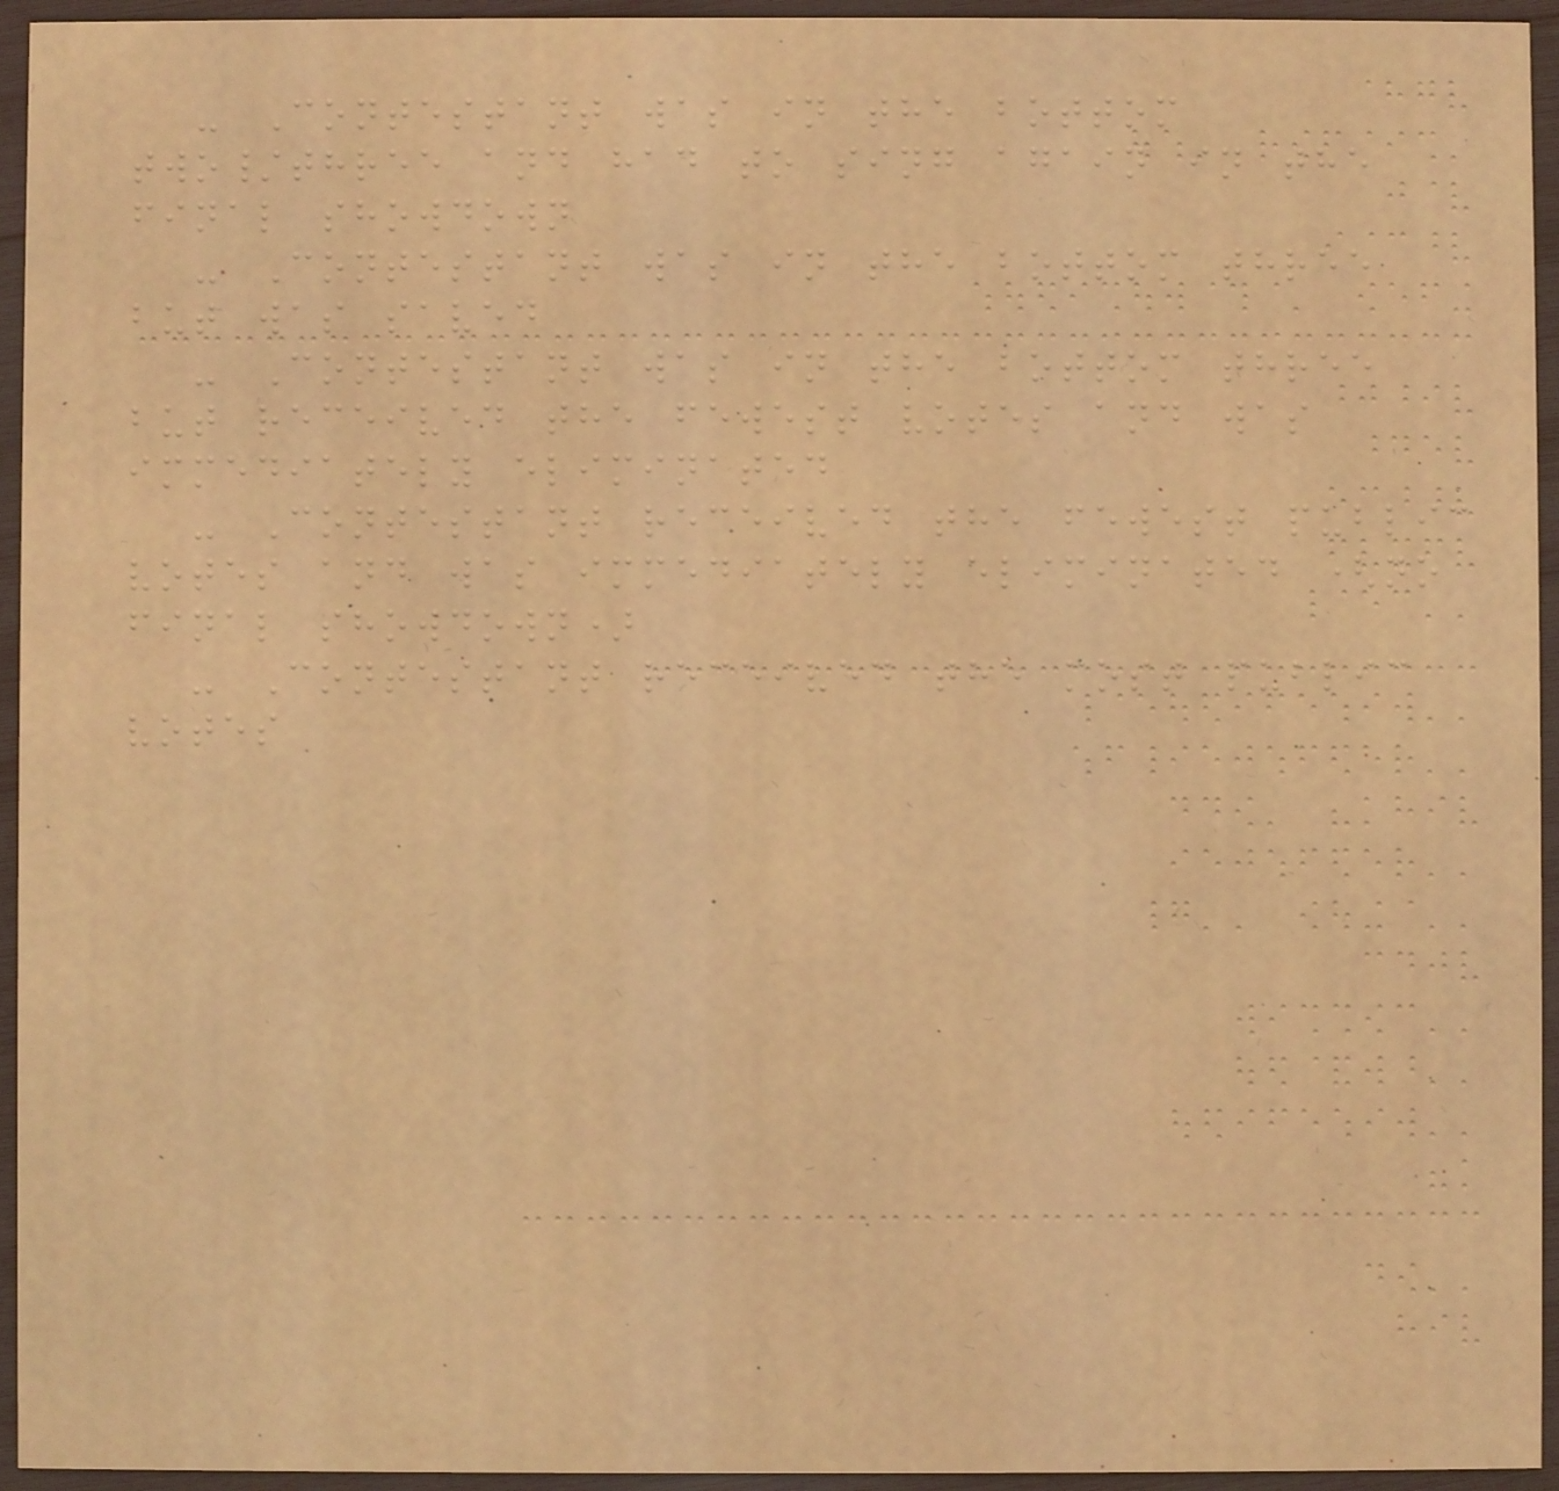- Contestant was in the bottom
two/three and had to sing again in the
final showdown
- Contestant was in the bottom three
but was saved
- Contestant was in the bottom three
but received the fewest votes and was
immediately eliminated
- Contestant received the fewest public
votes and was immediately eliminated (no
final showdown)
- Contestant received the most public
votes
